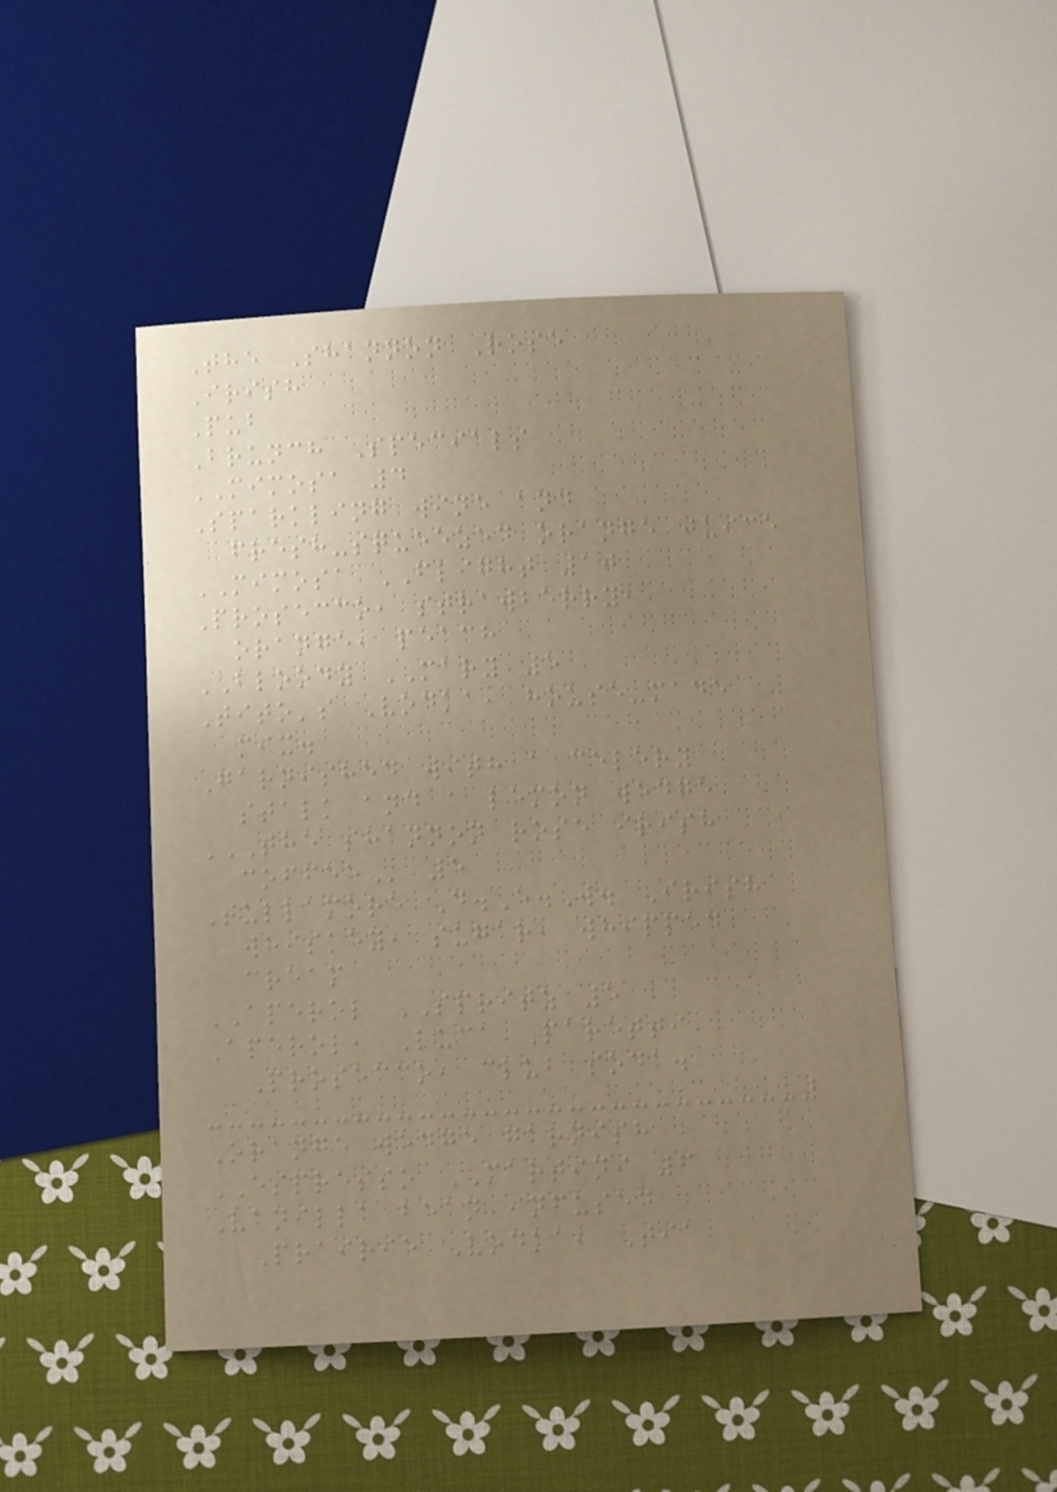The Shannon Rose
Irish
Pub
Brunch Specials
MIMOSA 4
Sparkling wine and
fresh-squeezed orange juice
MIMOSA FLIGHT 10
Prosecco, strawberry,
orange, peach
BLOODY MARY 5
Tito's Vodka, house-made
mix.
Garnished with a celery
stalk and a lemon wedge
THE SHANNON ROSE IRISH
COFFEE 5
Tullamore D.E.W. Irish
whiskey, sugar, whipped
cream
APEROL SPRITZ 5
Aperol, Luca Paretti
Prosecco, club soda.
Orange wedge garnish
ESPRESSO MARTINI 6
Vanilla bean infused
Prairie Vodka, Tia
